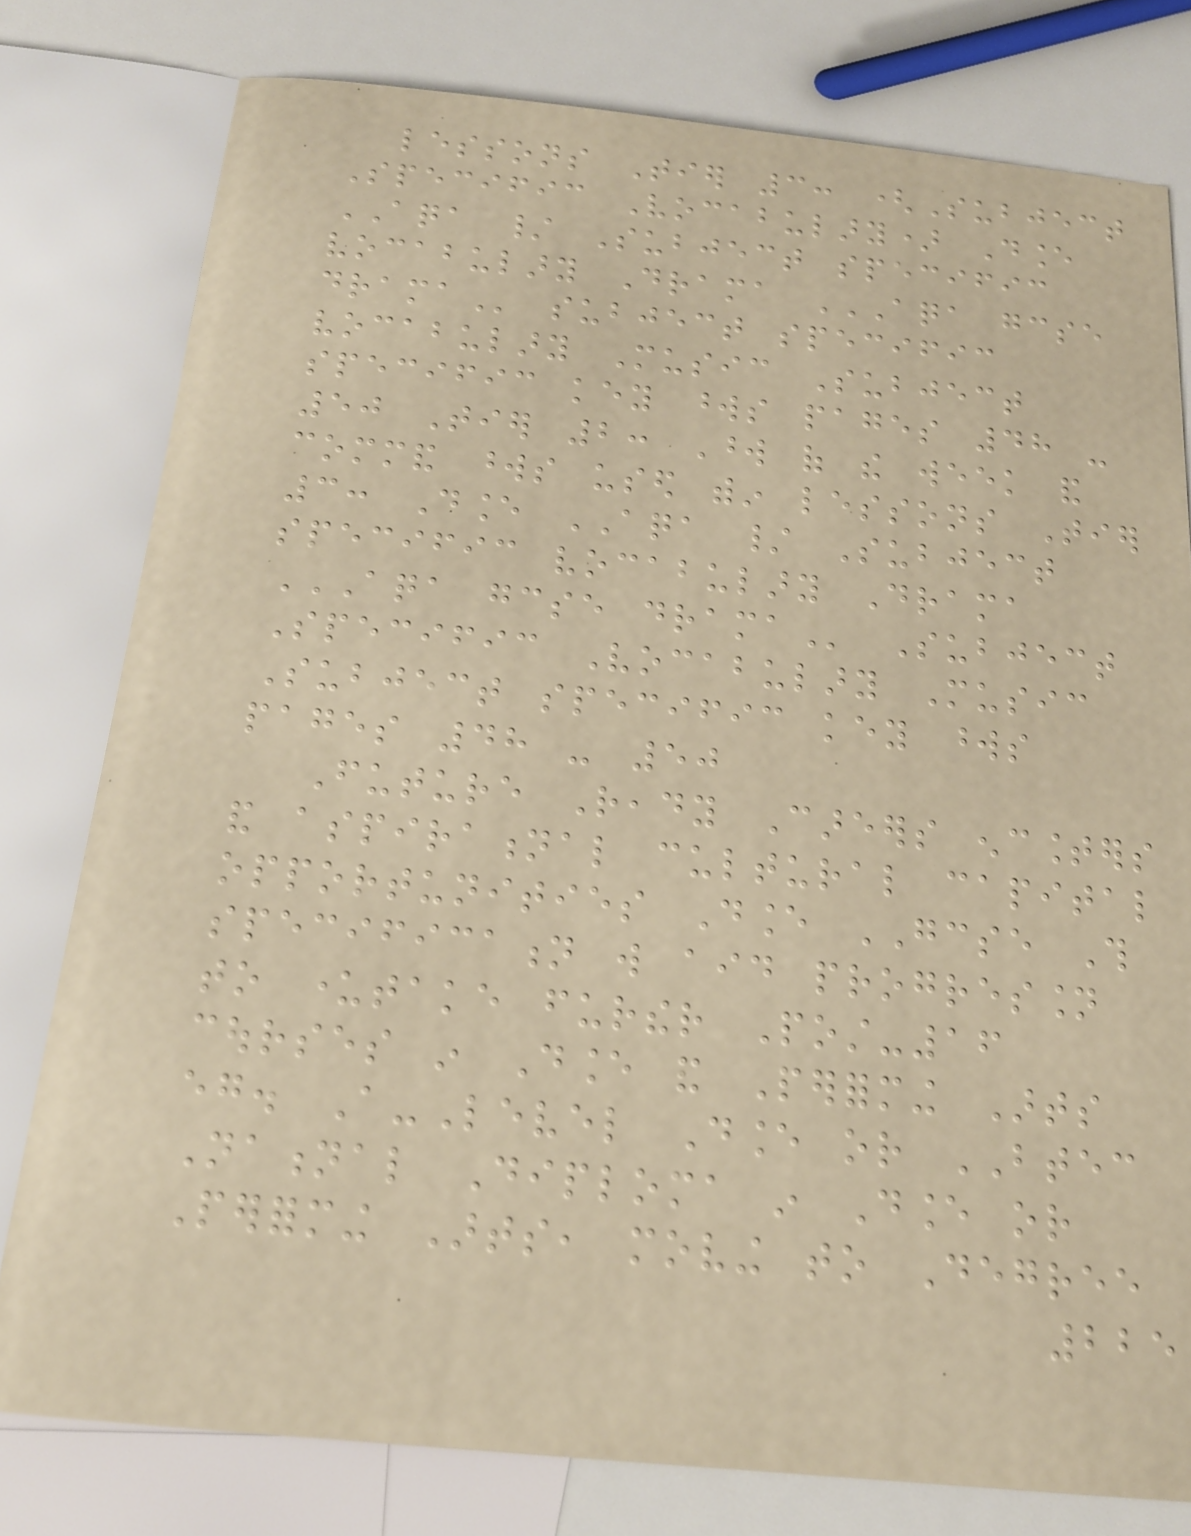lessons Tier 3: (Subject
Specific Vocabulary) Dance
AQA / Subject specific
vocabulary Drama AQA GCSE
DRAMA subject specific
vocabulary Music Subject
specific key words pages 48 -
50 Tier 2: Word of the week and
command words used within lessons Tier
3: Dance AQA / Subject
specific vocabulary Drama
AQA GCSE DRAMA Subject
Specific Vocabulary Music
Subject specific key words
pages 48 - 50
Future Ready Careers encounters
and aspirational cultural capital
opportunities Dance GCSE This
specification will aid progression
to undertake further Post-16
courses in Dance and Performing Arts
eg. A-Level Dance or BTEC
National Diploma in Dance or
Performing Arts, moving to Degree
225
